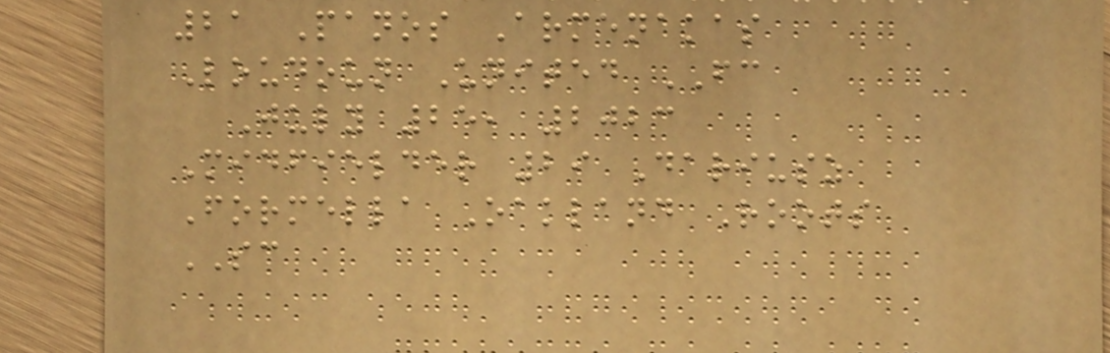21 Panos Armenakas
Loudoun United FC
July 25, 2023
Midfielder 29 Dariusz
Formella Oakland Roots
SC
